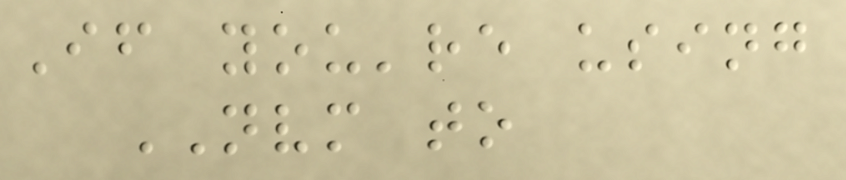If you're using
NVM to
